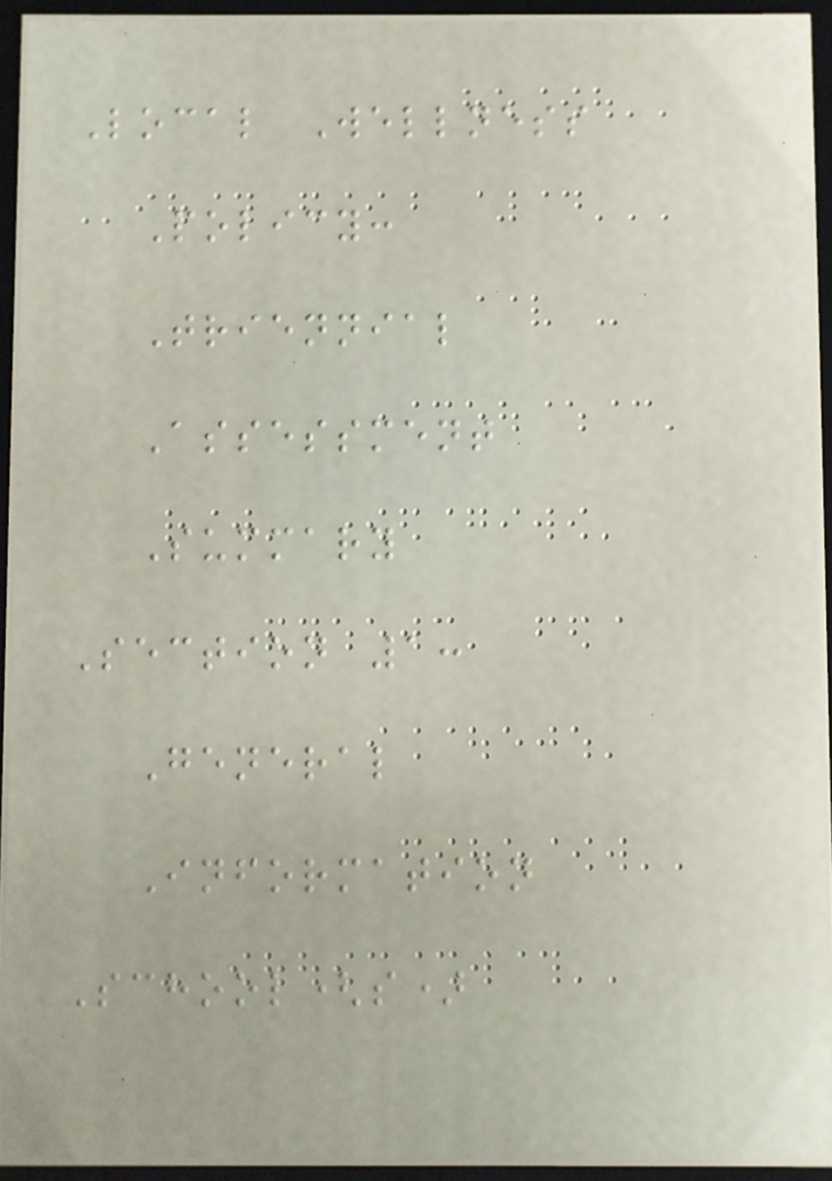Local Wellness
Policy:
Triennial
Assessment
Summary
Section 1:
General
Information
School(s)
